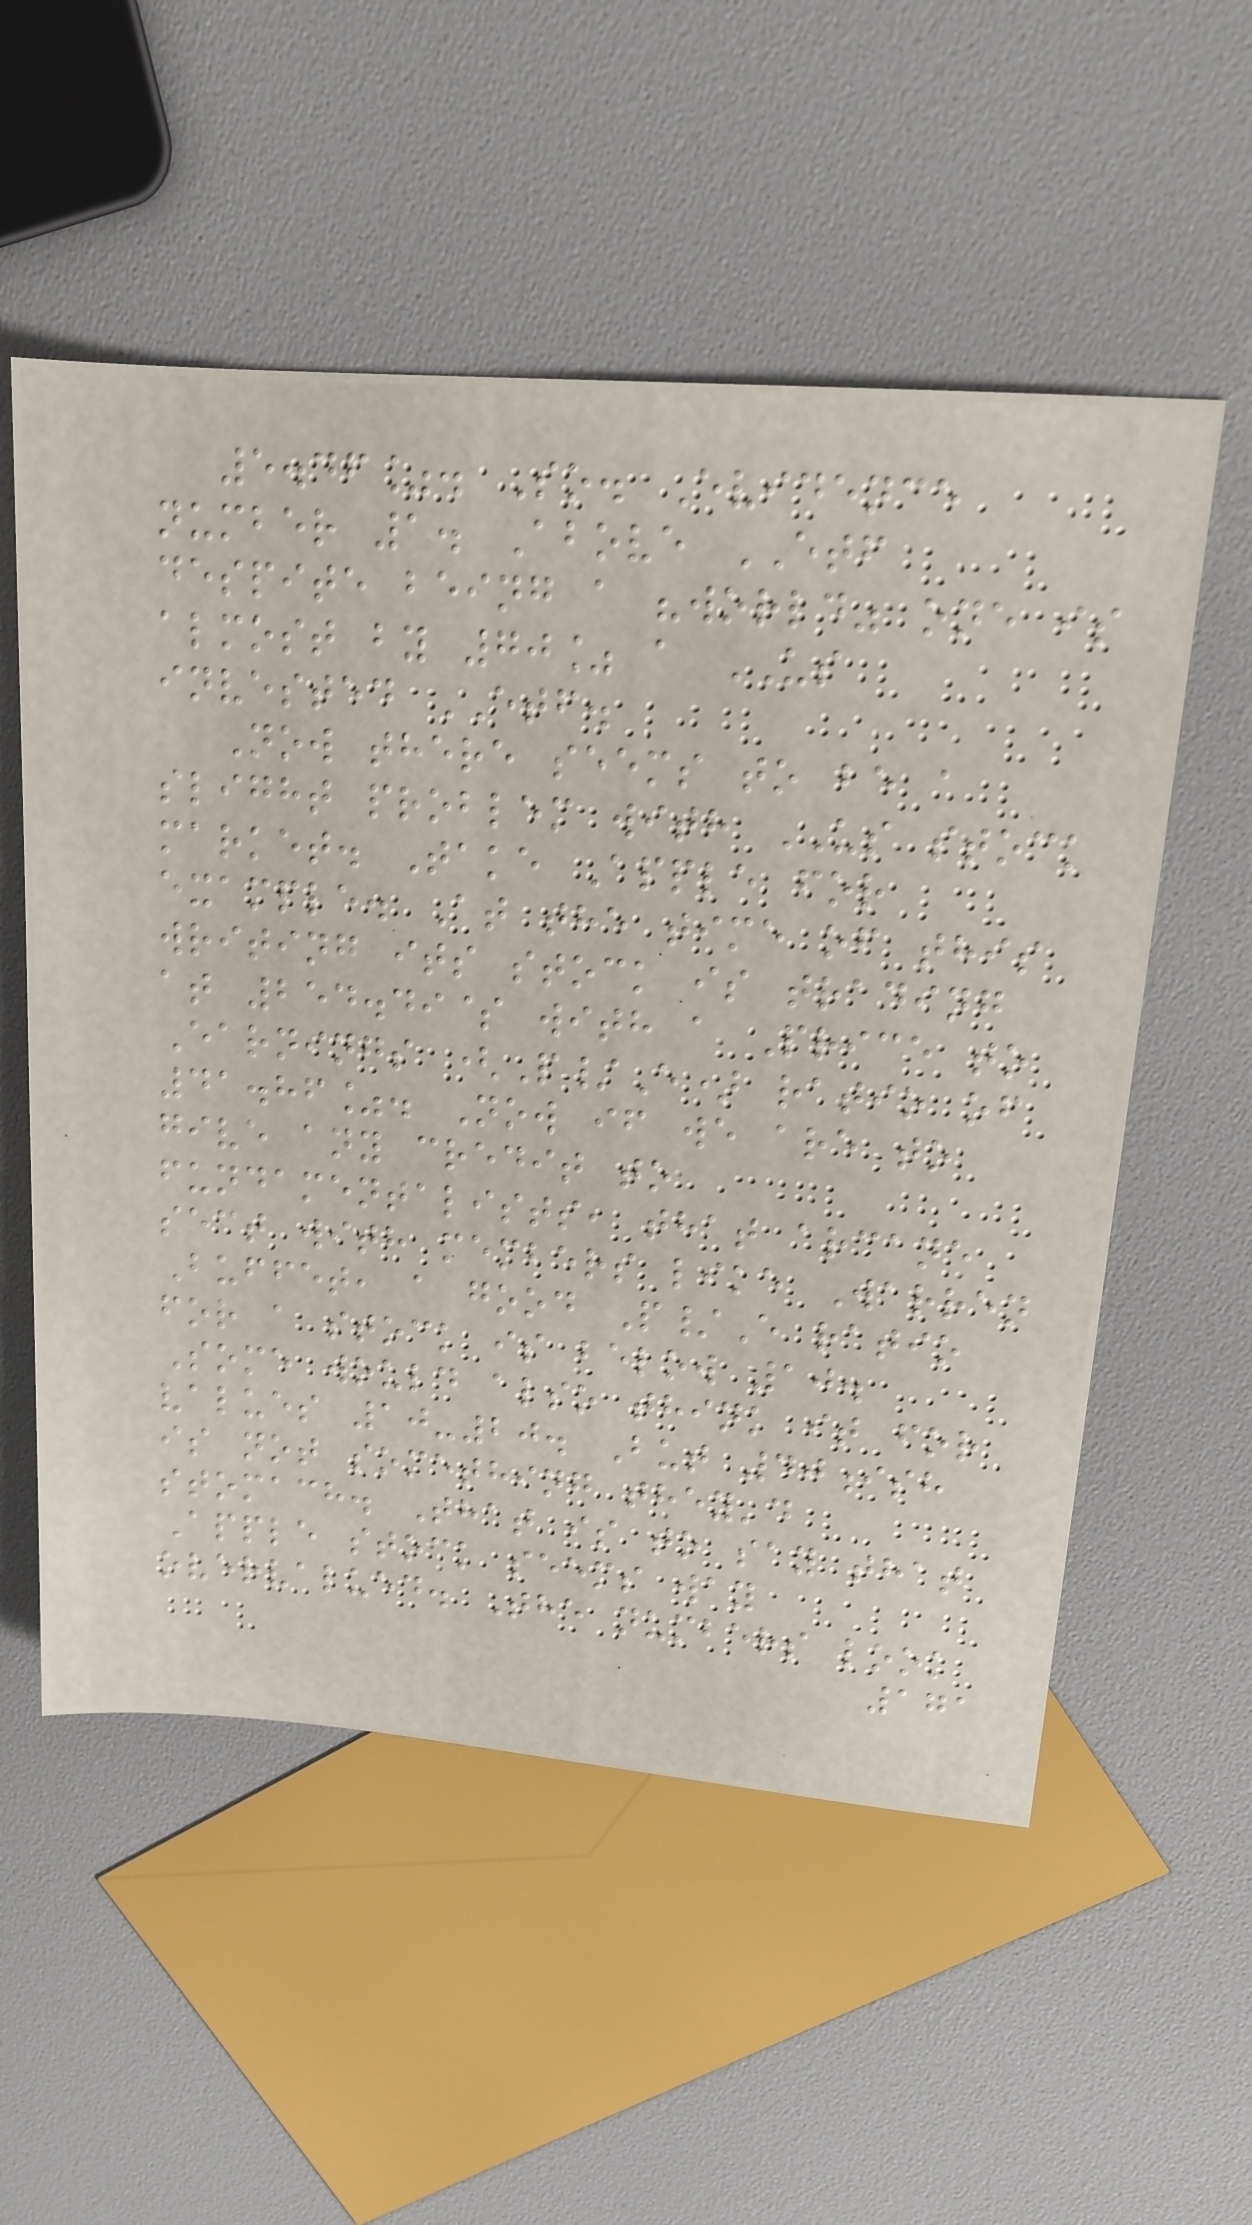5.46%. So. Evidence
number 1. Above ETF
despite being a "world" one is
almost by 70% a US
invested ETF.
Now there seems to be a
slight problem with US stock
market. Take Apple for
example. At the time of this
writing its stock is trading
at 254.49$ with a Price to
Earnings (P/E) ratio of
41.86%. Now if we are to
give any credit to
fundamentalists, that arcane
sect with members like Warren
Buffet, a good P/E ratio
for a stock is below 10.
Some would also think it for
values 10-20. But 40ish
is not something they'd
stomach. That is to say that
Apple stock seems way
overvalued. The numbers look
171
